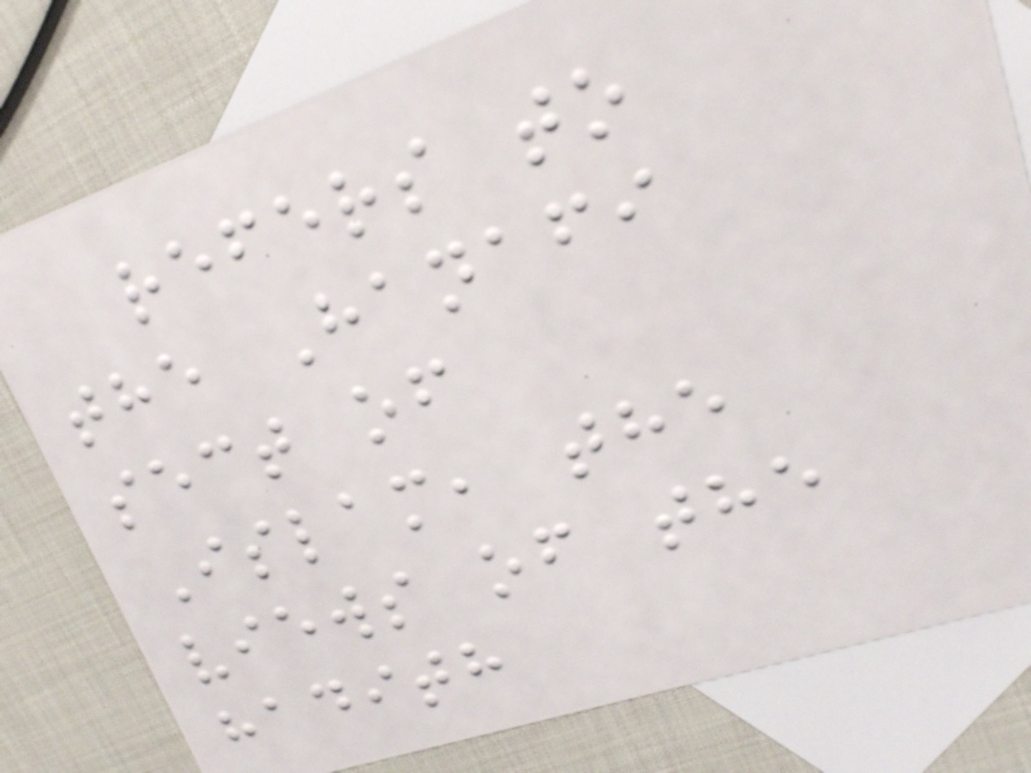refers to
the Hanafi
sect of
Islam, the
views of the
hadith
